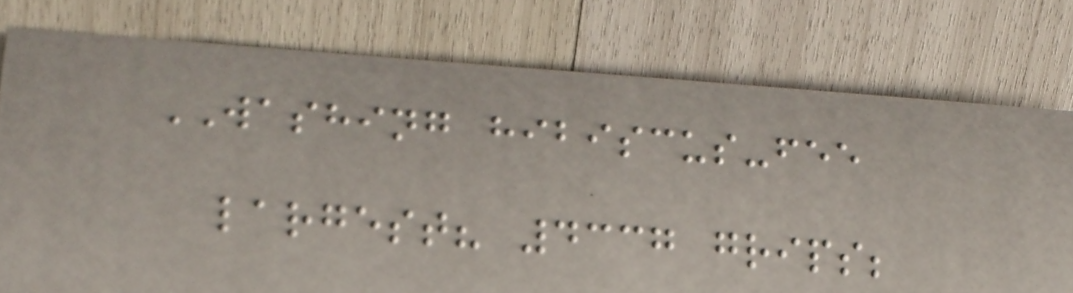WASHING hibiscus-fee
largest? 4337 grips;
